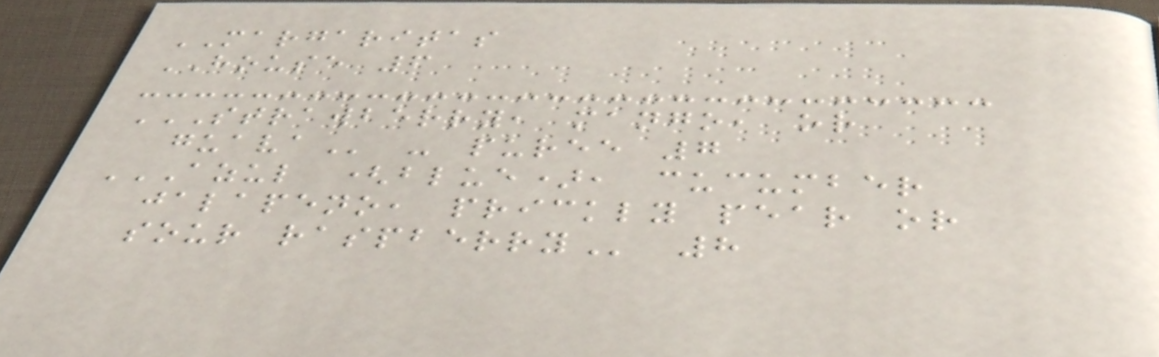MARGARITAS
HOUSE 6
STRAWBERRY, MANGO, OR
GUAVA - puree 7
AZUL (BLUE), CUCUMBER
JALAPENO, PRICKLY PEAR OR
SOUR RASPBERRY 8
